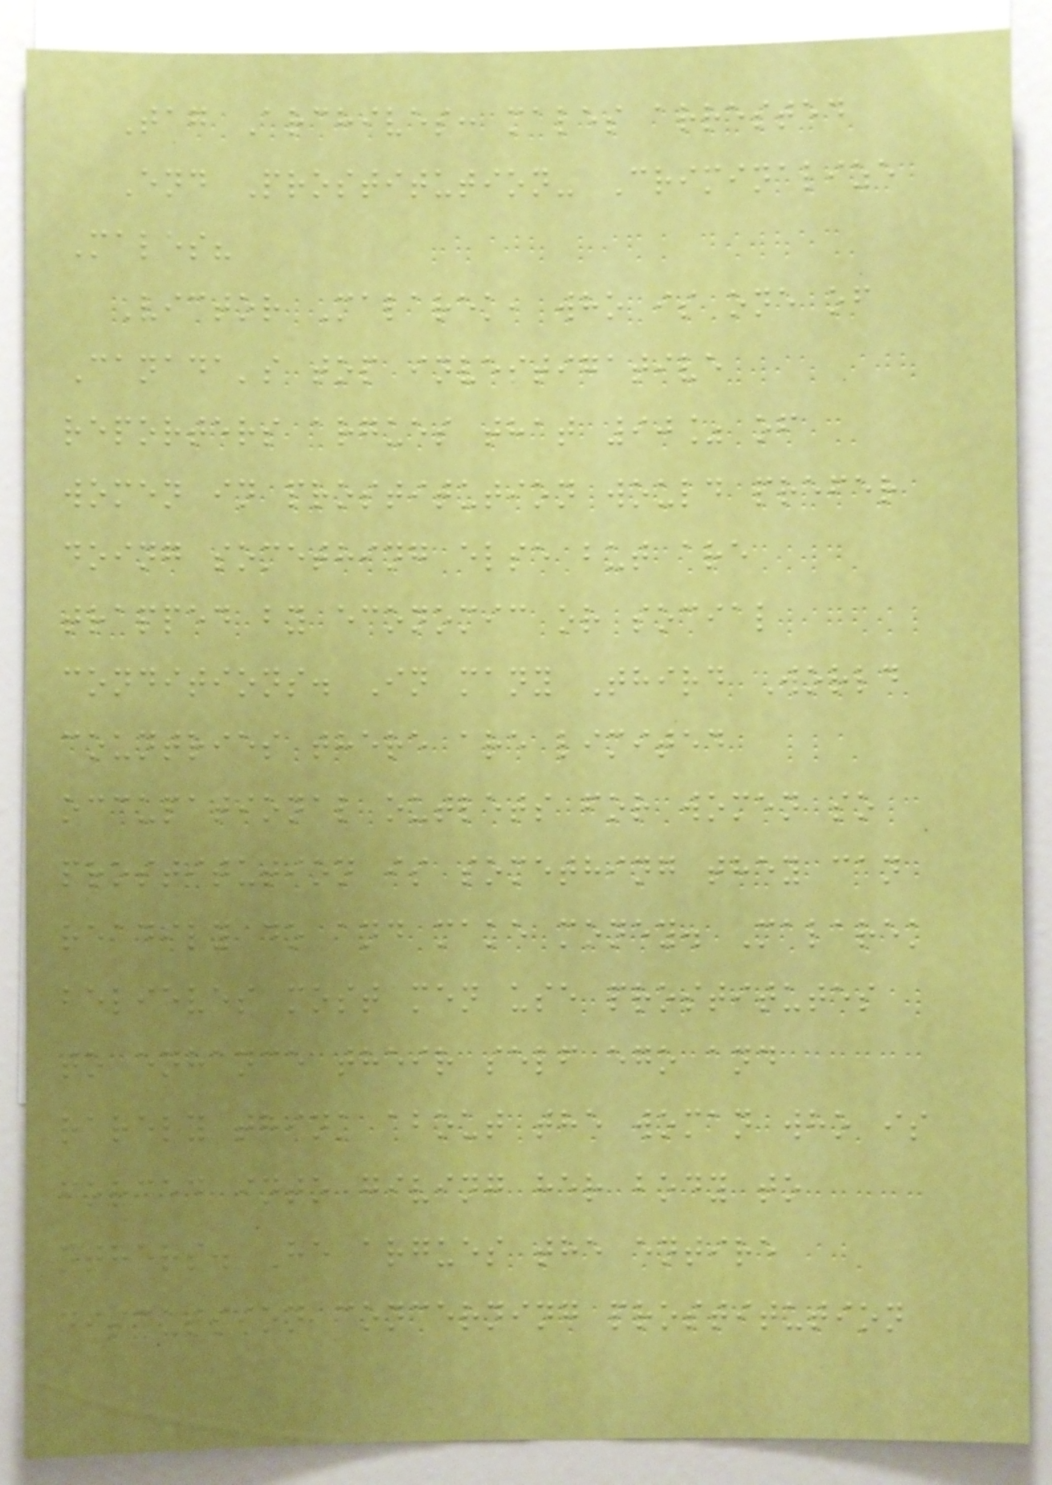Tag Archives: males arrested
End Prostitution- Criminalize
Males?
Victor Malarek, who is one of
Canada's top investigative
reporters argues that 90% of
women in prostitution would prefer
doing something else but are
trapped by economic or social
conditions. In many Third World
countries there are limited
occupational outlets for women so
prostitution is something they can
readily do and make money. Malarek
believes most men use prostitutes
to enhance their self ego and
rarely think about the woman who is
forced into giving her body to
others. He argues the entire
discussion concerning prostitution
